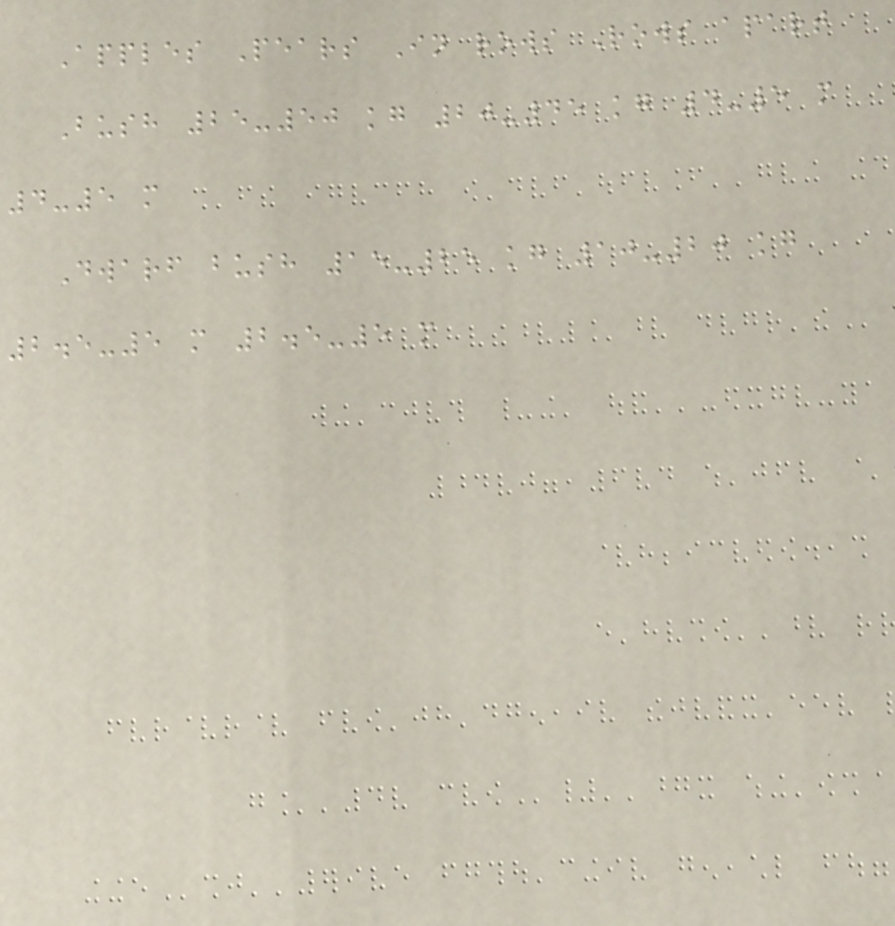Apples Pears In rows Rows apart
Bush 25-50 kg 20-45 kg 4-5 m
4-5 m
Dwarf bush 15-25 kg 10-20 kg
2.5-5 m 2.5-5 m
